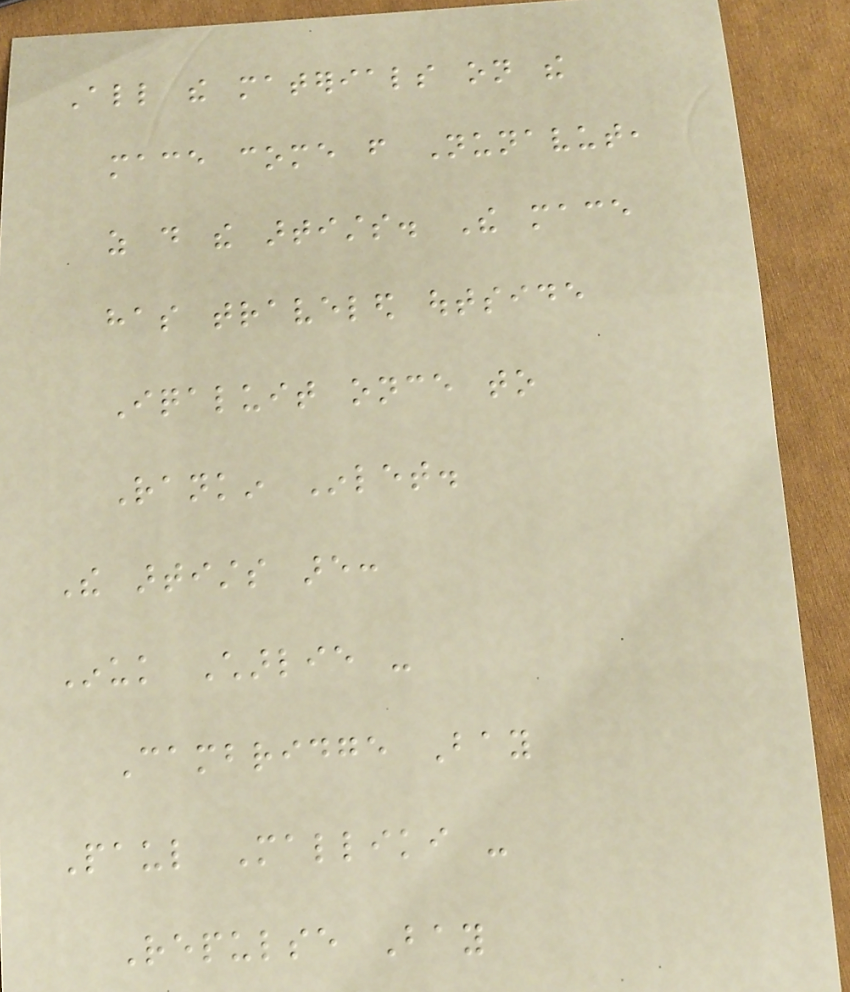All the materials on the
mace come from Nunavut,
as do the artists. The mace
has traveled outside
Iqaluit once to
Rankin Inlet.
The artists are:
Inuk Charlie -
Cambridge Bay
Paul Malliki -
Repulse Bay
